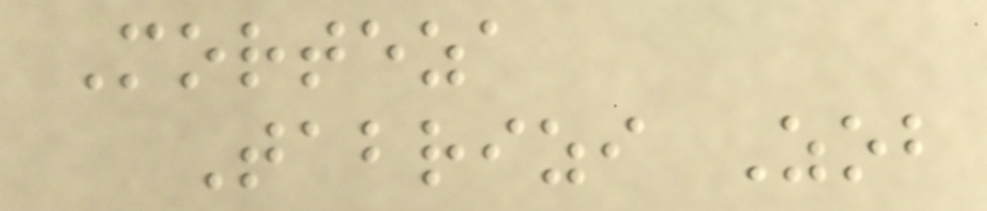Morteza
Tabrizi Zob
